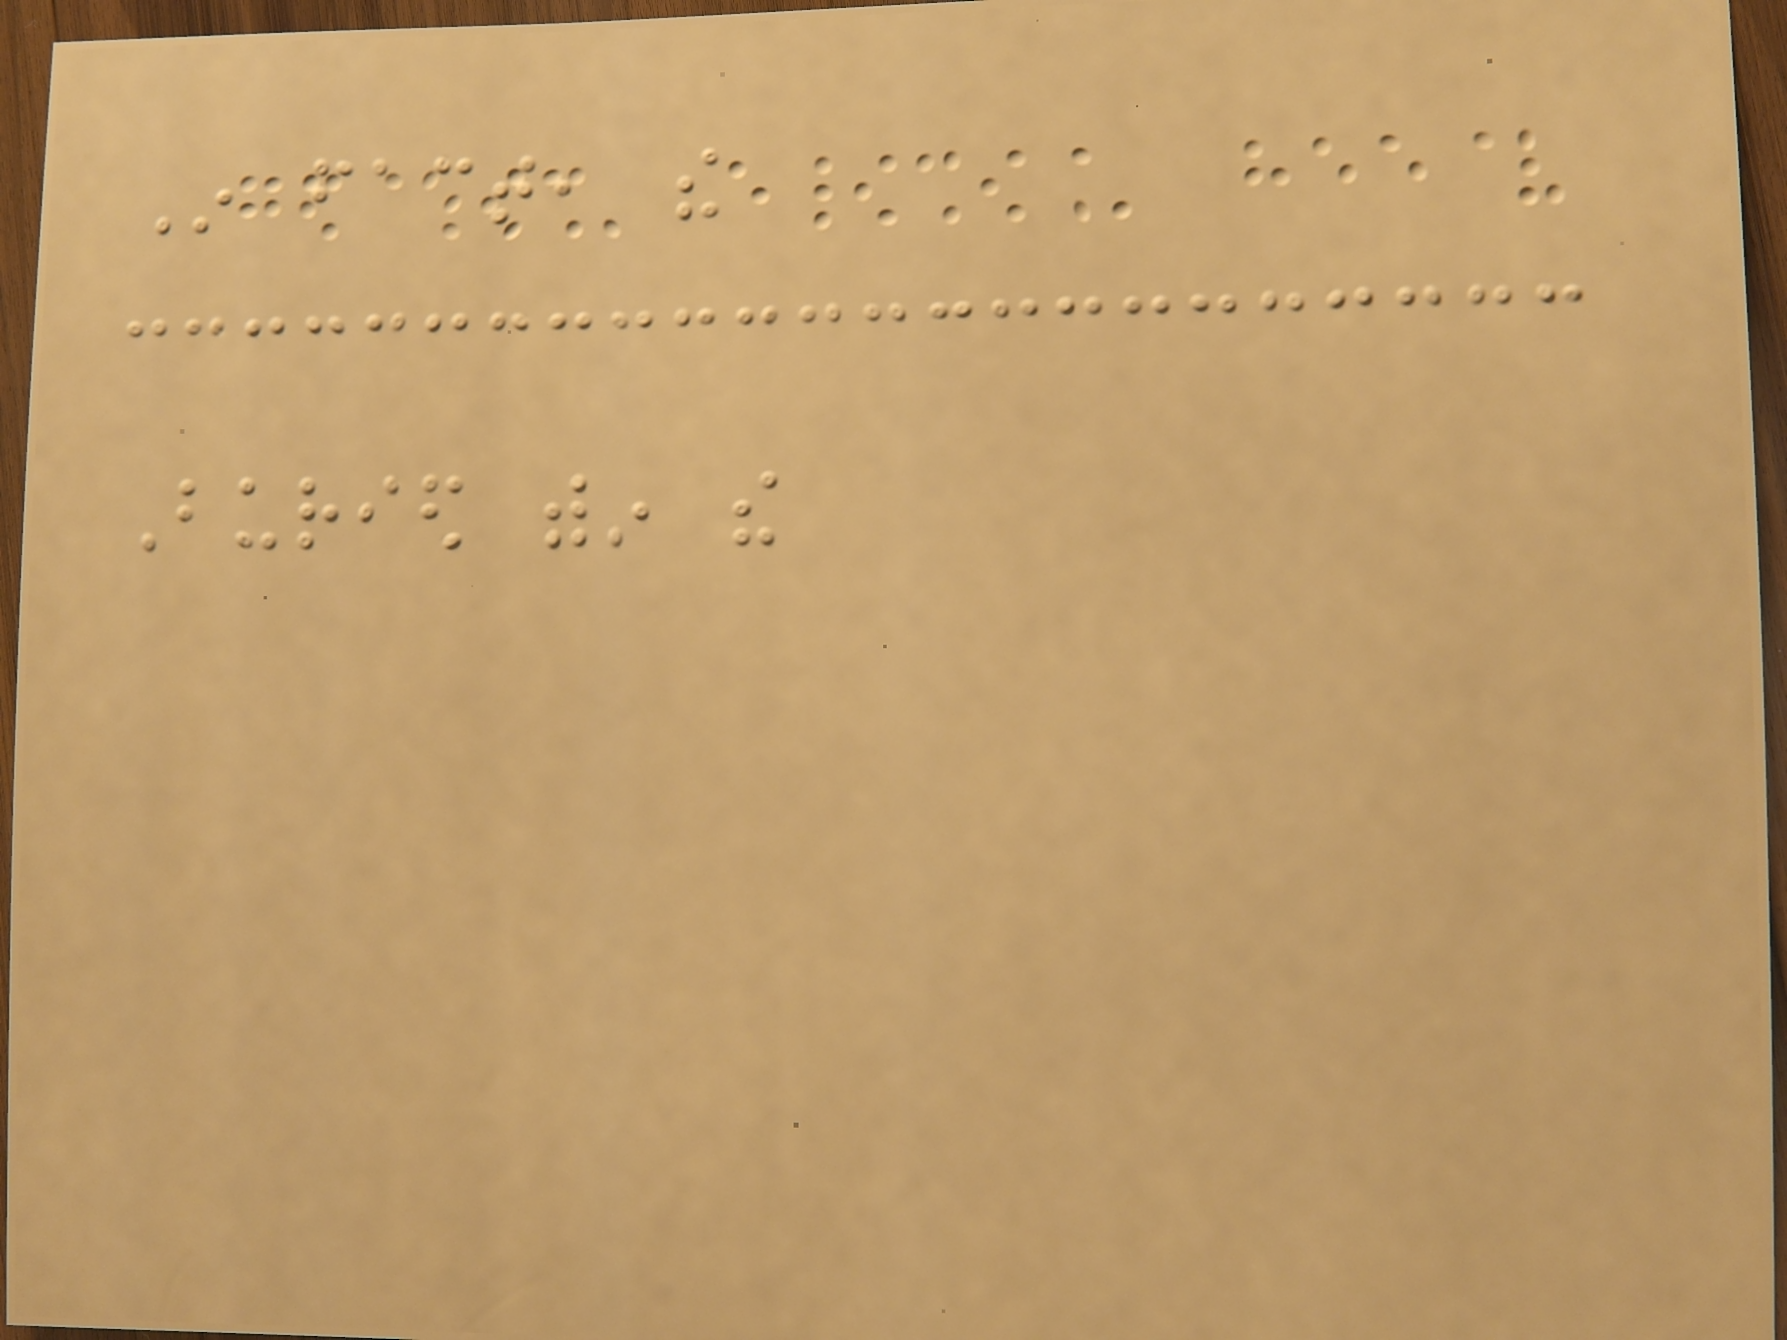In fact, the
Buried within the
